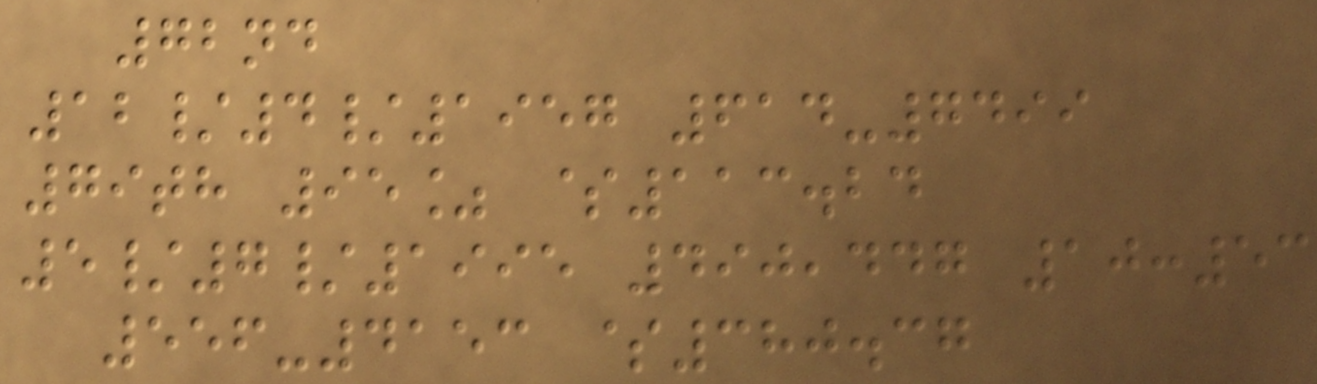72nd
12/4/1957 614-7499
79th 95% $113.24
5/7/1995 490,447 10:53
556-4153 $380.37
